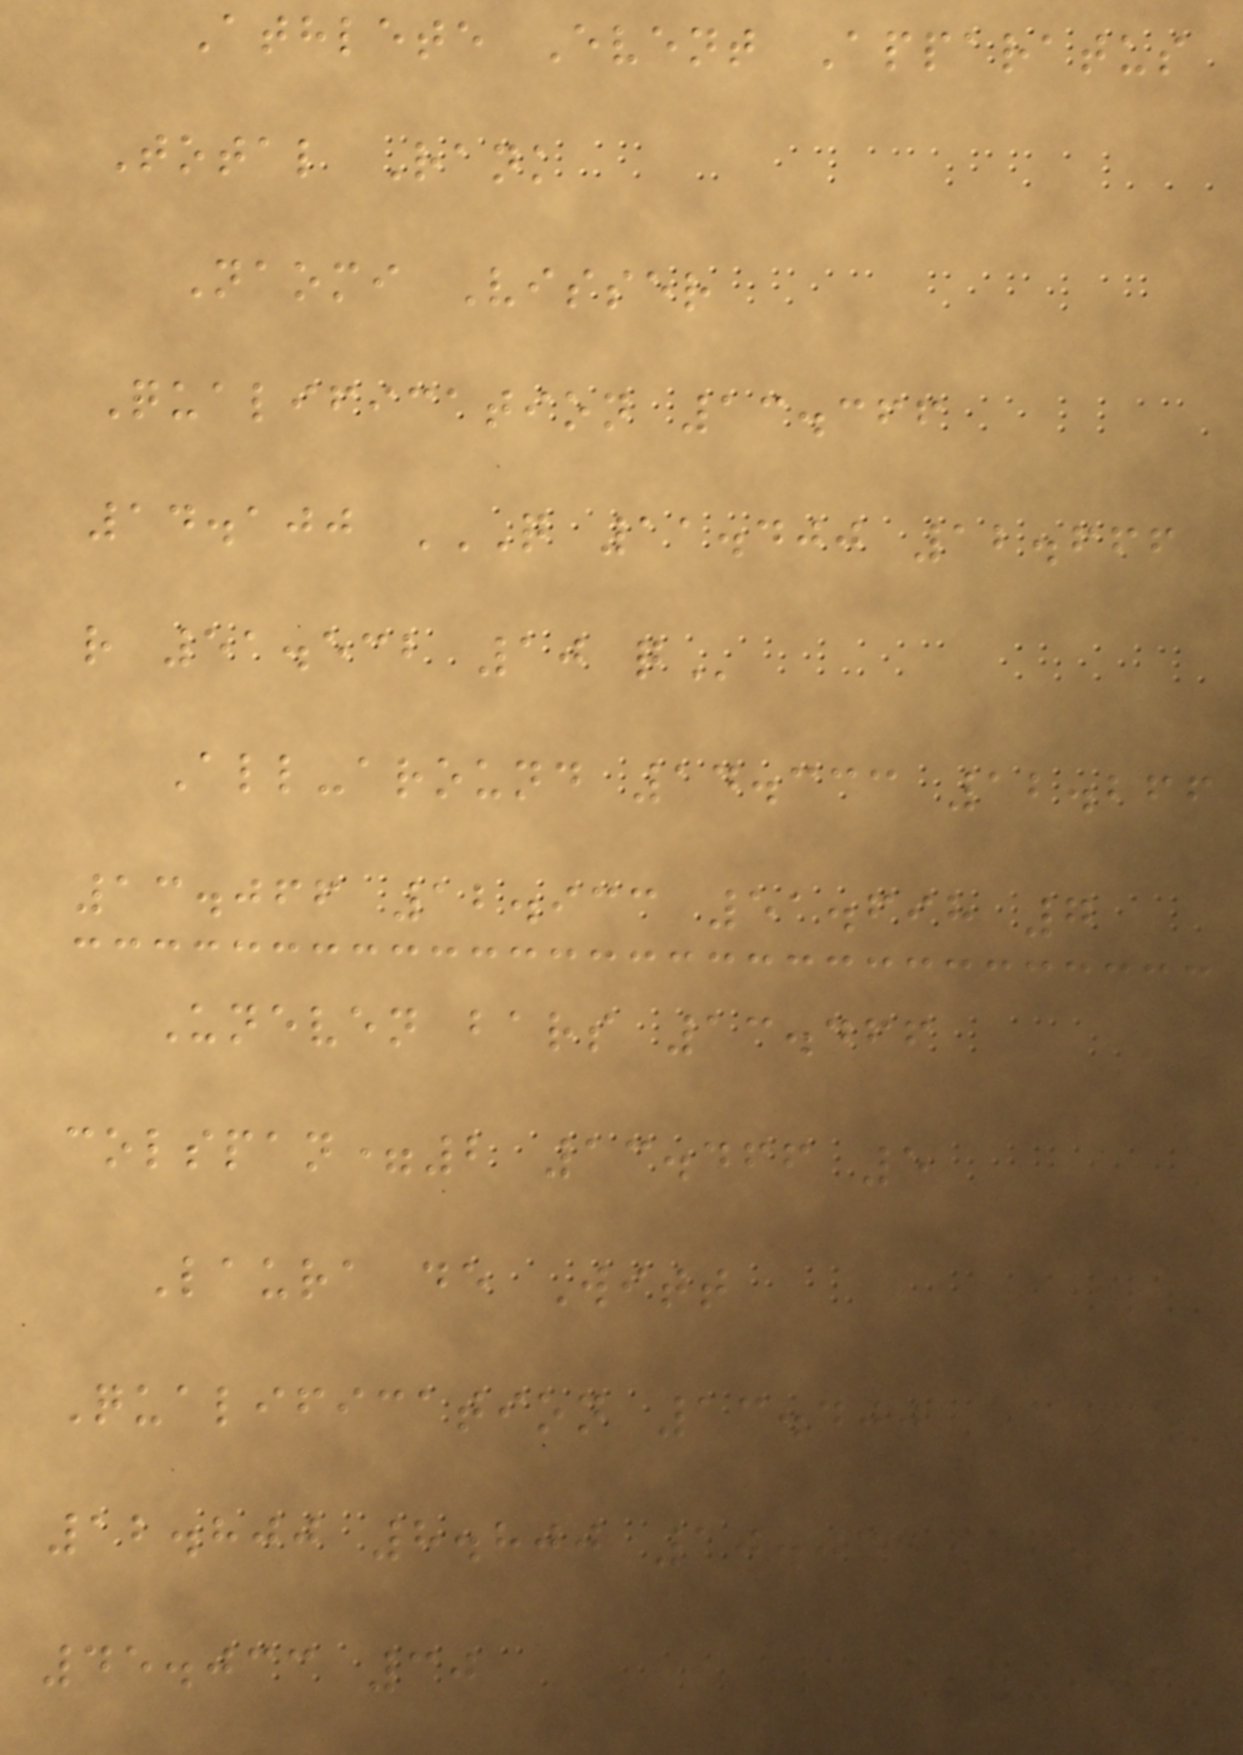Athlete Event Apparatus
Total Rank
Naomi Visser
Qualification 13.366
14.100 Q 11.400 12.666
R 51.532 10 Q
All-around 14.333 12.266
13.066 12.933 51.698 7
Uneven bars 13.466
colspan=2 13.466 5
Laura de Witt
Qualification 13.400
12.800 8.800 10.033
45.033 30
